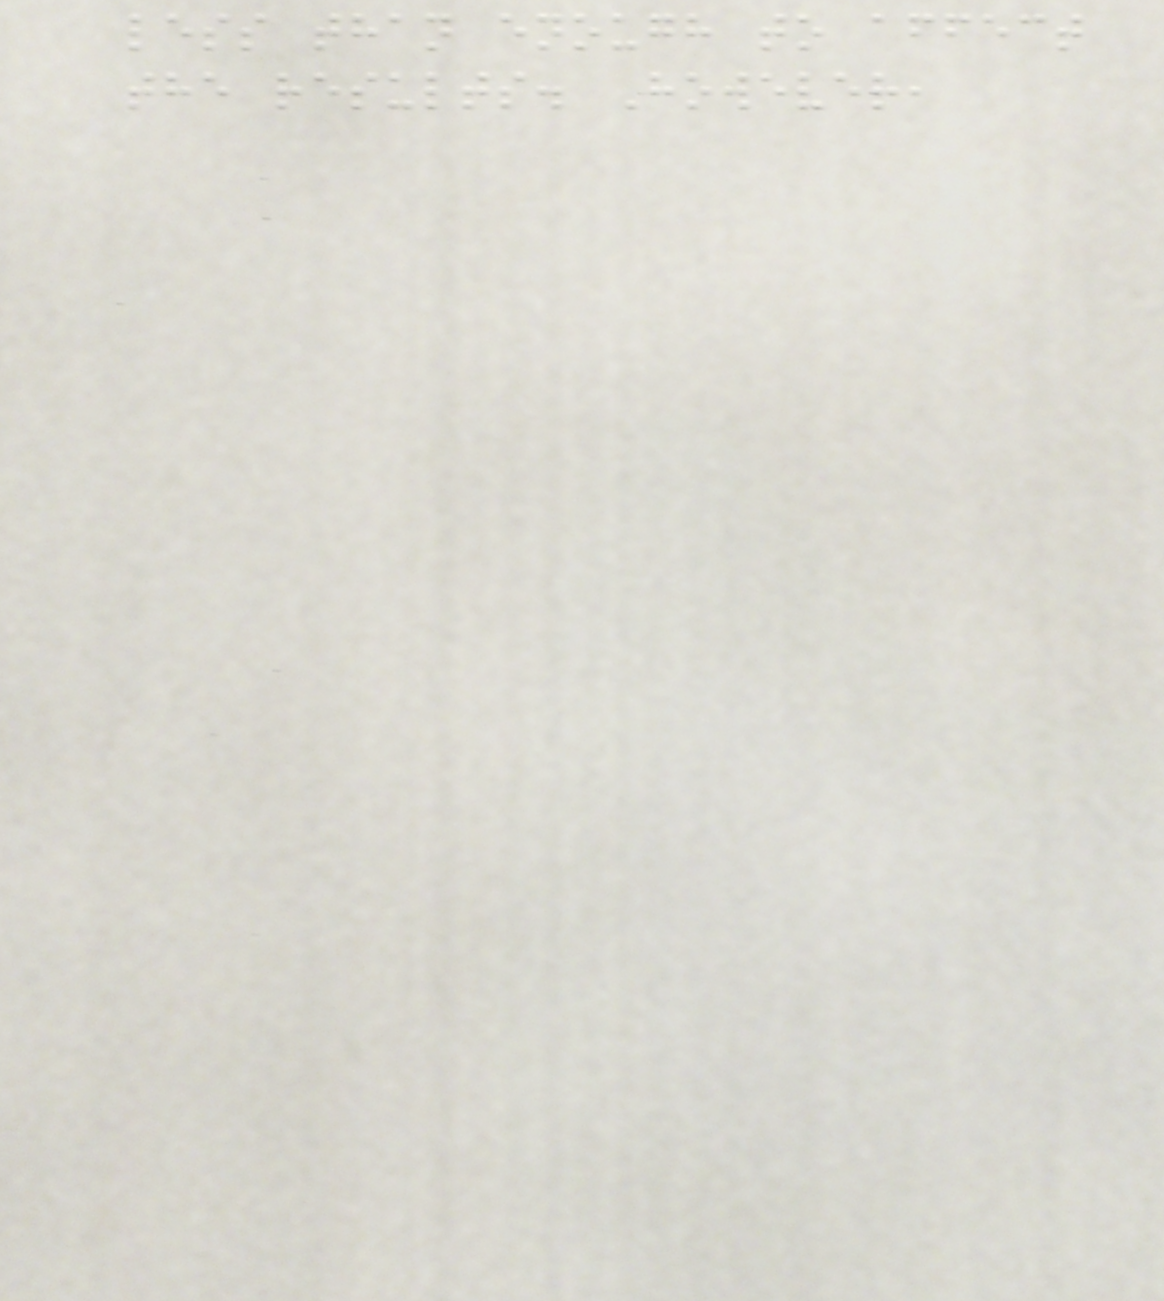less than enough to affect
the results. However,
